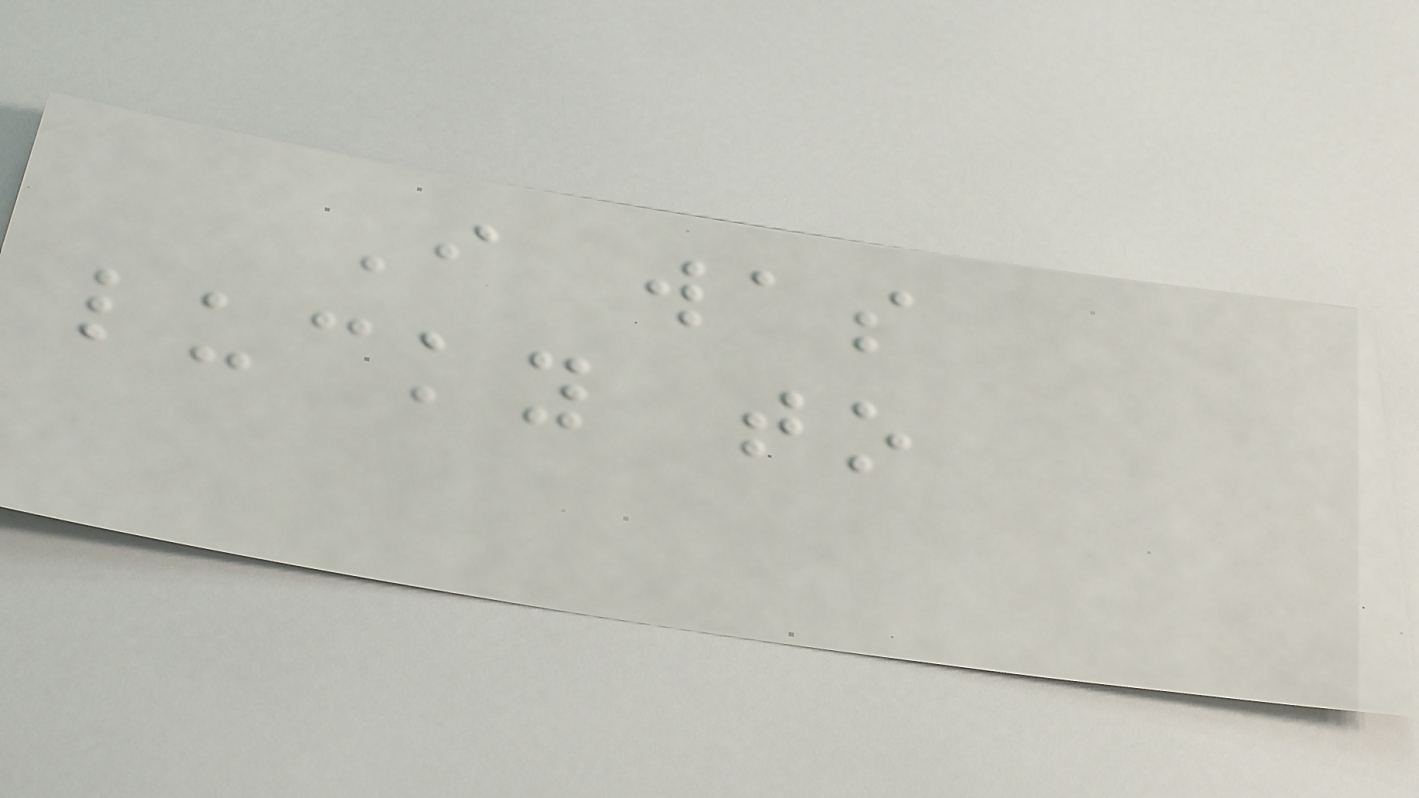I was
lucky to
